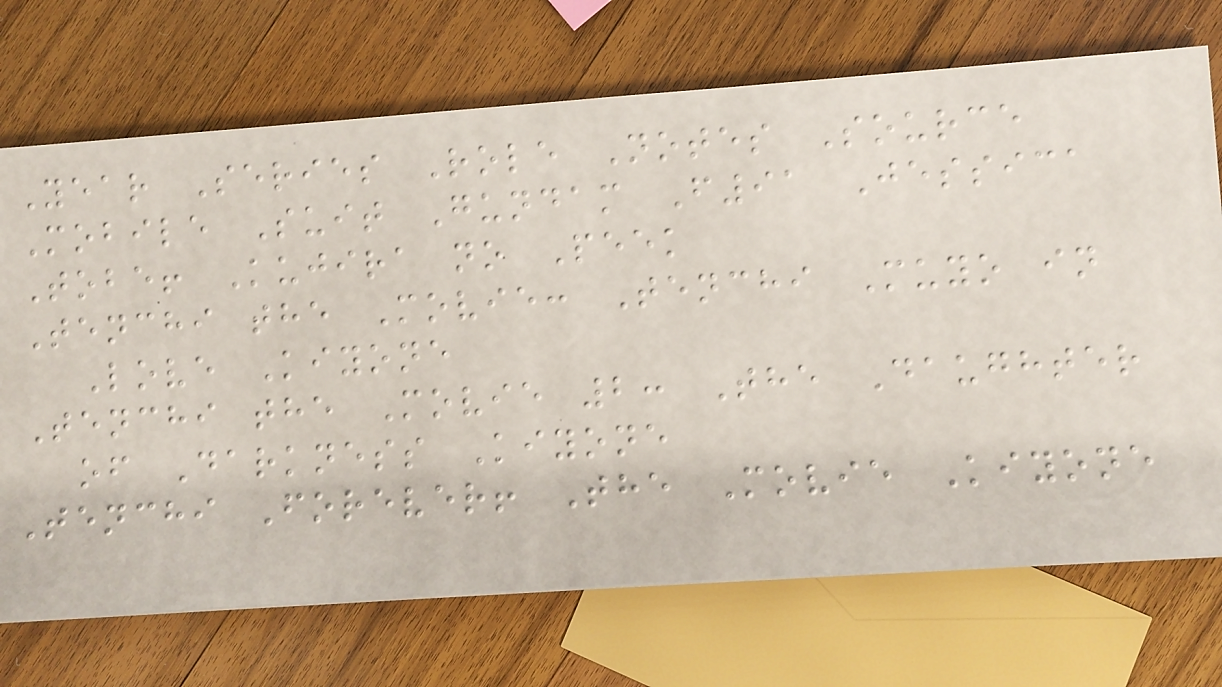Year Series Role Notes Source
Mobile Suit Gundam F91 Jessica
Tobe! Kujira no Peek
Tenchi the Movie: Tenchi Muyo in
Love Kiyone
Tenchi the Movie 2: The Daughter
of Darkness Kiyone
Tenchi Forever! The Movie Kiyone
